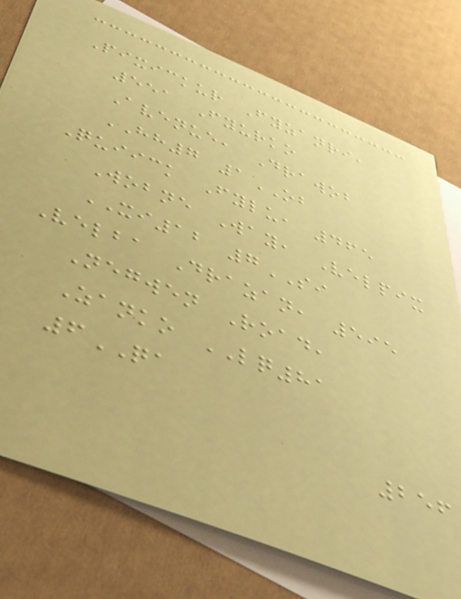Pixickur Fyzanri,
551 Fyurko
Avenue, Drawob
HH7 1OB
Quiick Fylu, 465
Wobne Way, Velpix
XI12 7SI
Velba Drazan, 595
Negwen Road,
Zanko LQ81
6QA
256
